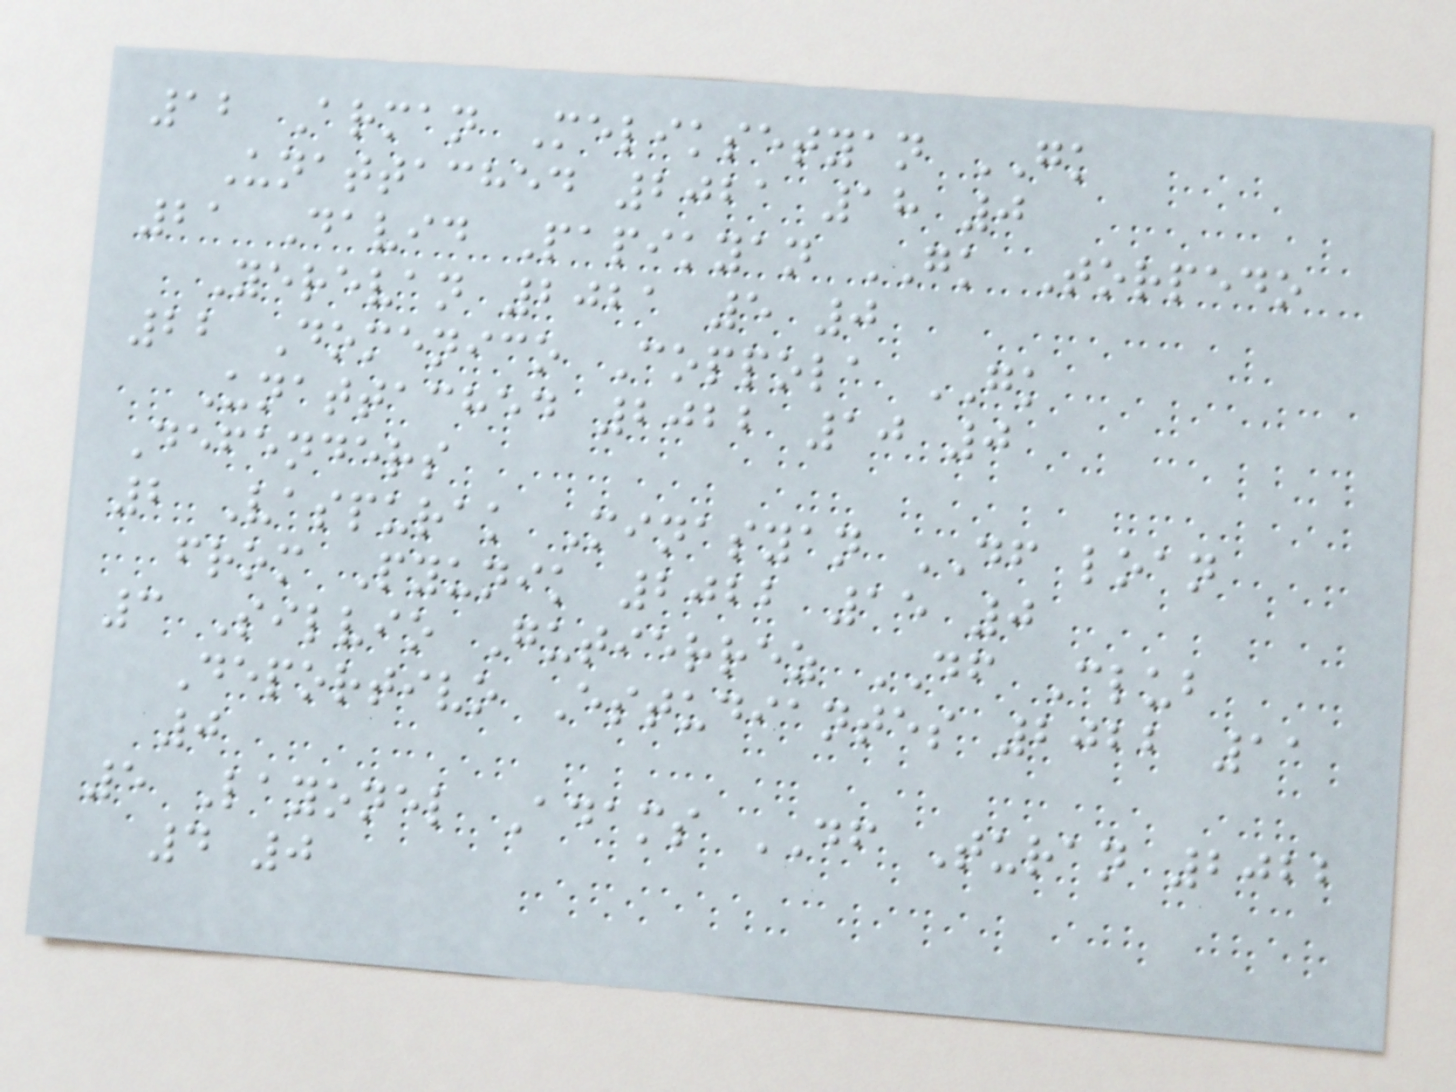12 Arman Meliksetyan GK
Unattached 2021 18 0
21 David Papikyan GK Torpedo
Yerevan 2021 5 0
22 Domenico Coppola GK
Unattached 2022 10 0
Defenders
2 Vaspurak Minasyan DF loan
from Pyunik 2022 15 0
3 Silvio Gutierrez DF Club
Deportivo Estudiantes 2022 11
0
5 Layonel Adams DF Turan 2022
4 0
